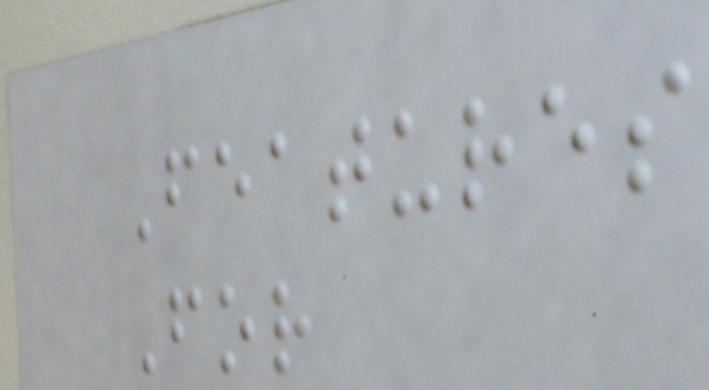Features
For
